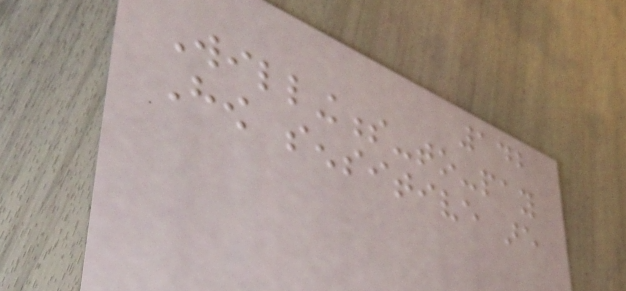142
Willingness-to-pay
How sensitive are
